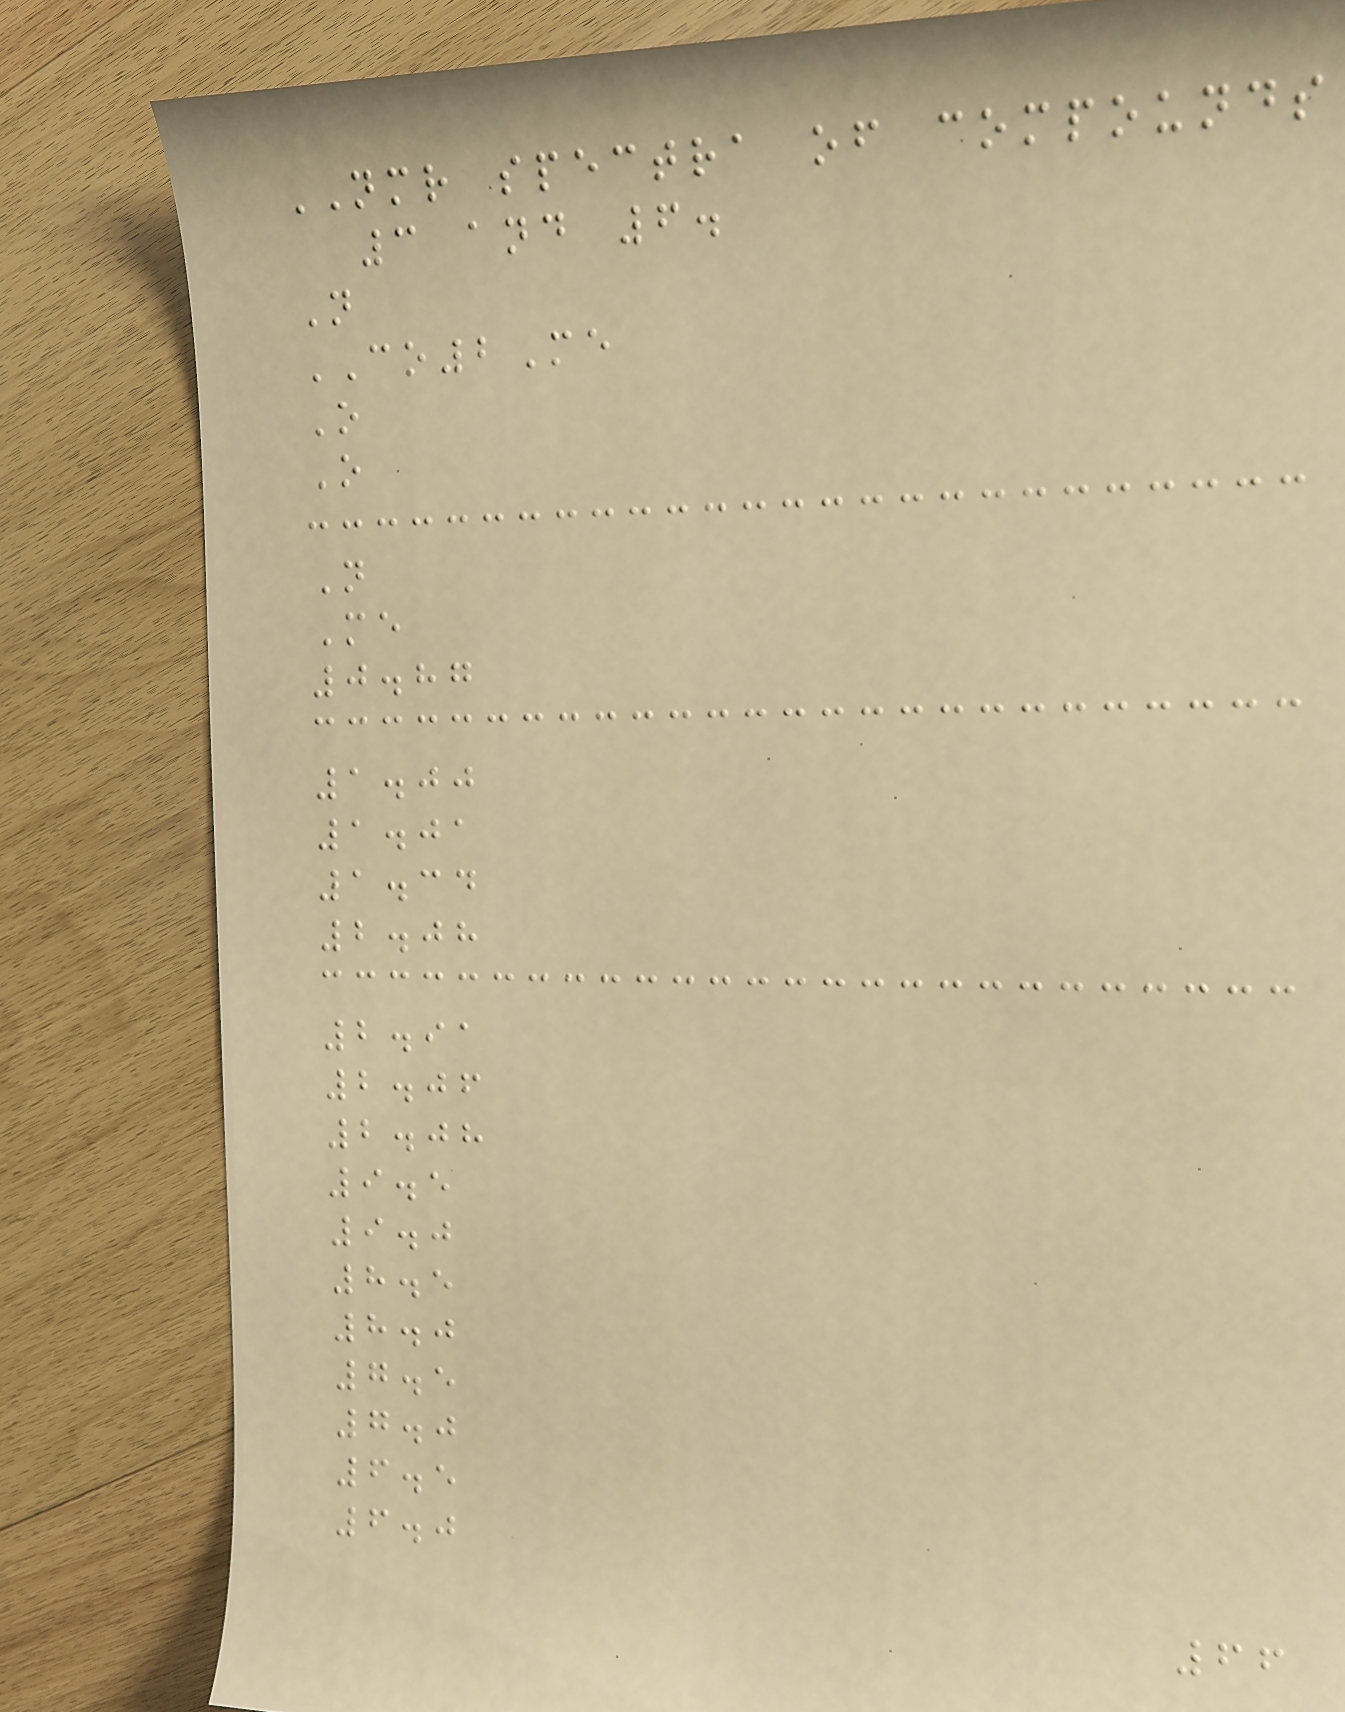NMR spectra of compounds
3 and 6.
N
CO2Me
O
O
N
Me
0.87
1.00
1.01
1.34
2.08
2.91
2.06
2.08
9.5
9.0
8.5
8.0
7.5
7.0
6.5
6.0
66
